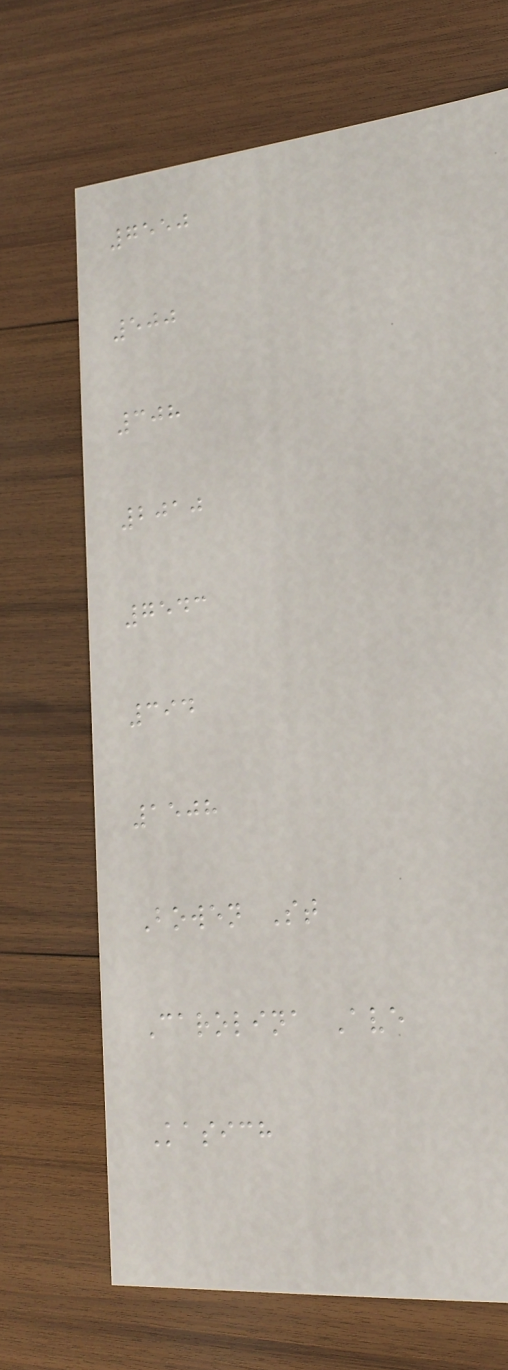7550
500
308
2010
7543
394
1508
Bowen St
Carolina Ave
Kasich
